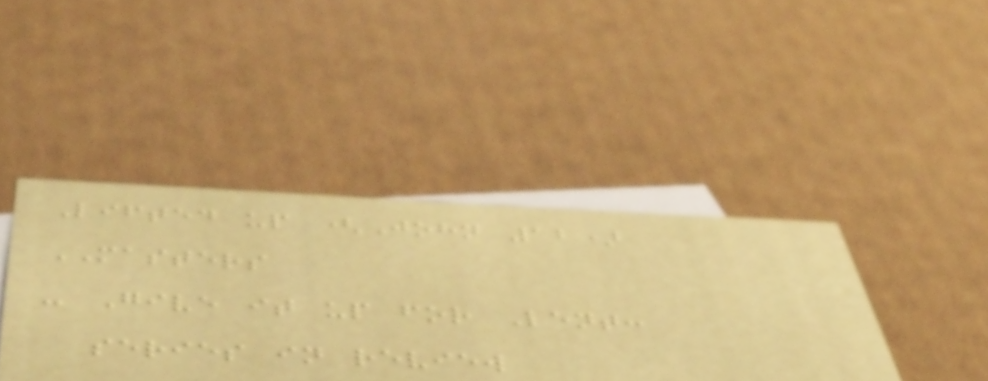Lifted up (John 12)
MASTERS
- Give it up for Lent:
series in review
